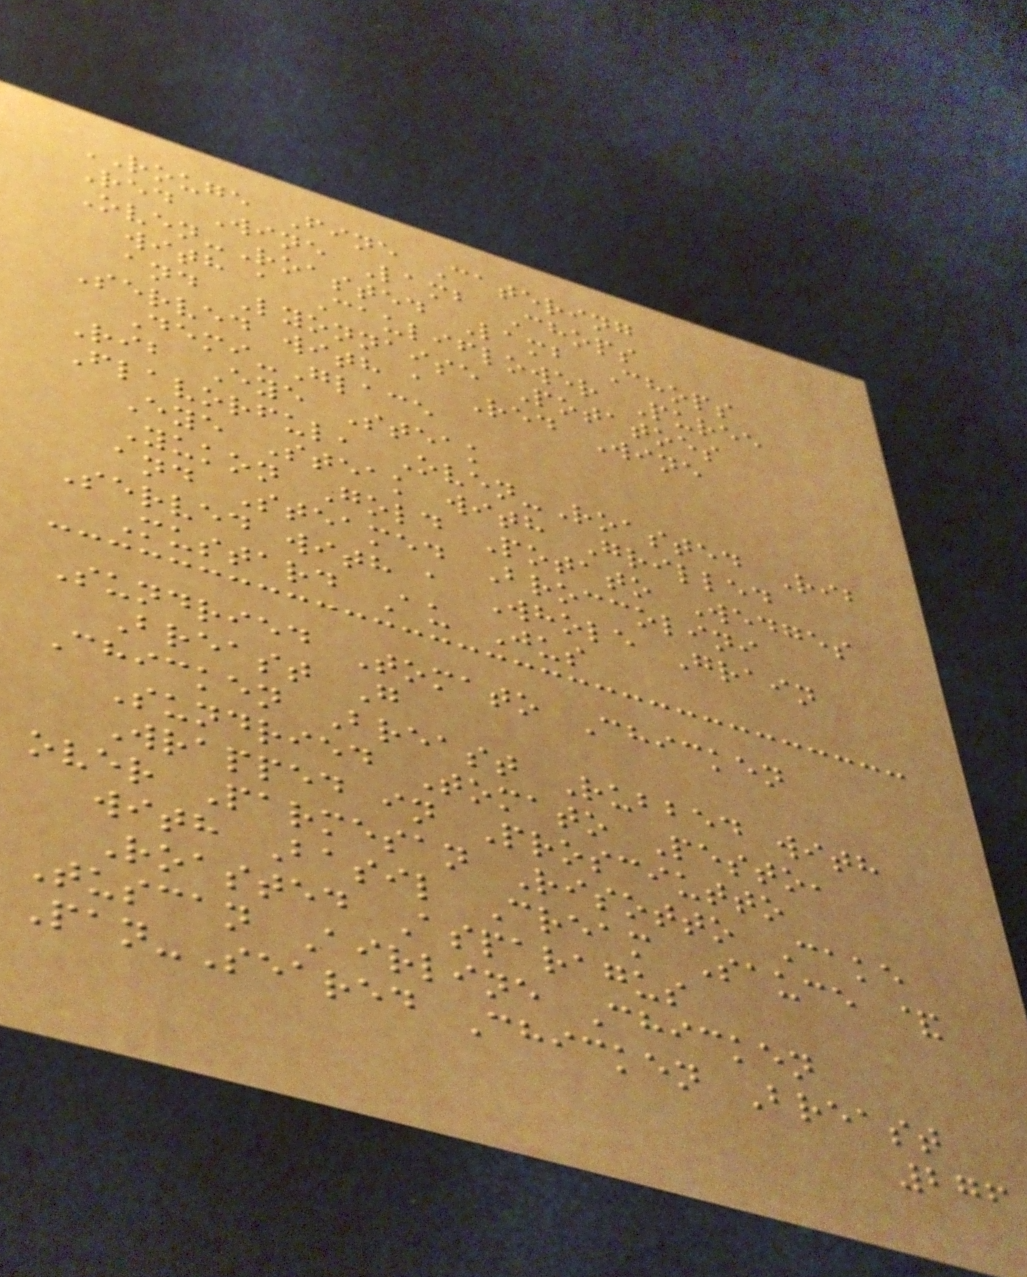ROUGE Fine Catering
Red Wine Lamb Chops
Oven-Roasted Lamb Chops
with a Cauliflower Puree
and Lyonnaise Potatoes
Served with a Red Wine
Demi-Glace
Rib Eye Steak
Flavorful, Oven-Roasted Rib
Eye Steak with Grilled
Yukon Gold Potato Wedges
and Steamed Broccolini
Served with a Whole Grain
Mustard Au Jus
Sundried Tomato Chicken
Breast G
Chicken Breast Rubbed with
Sundried Tomato Pesto,
Wrapped in Prosciutto
over Parmesan Risotto Cake
with Basil Cream Sauce &
Roasted Asparagus
Tuscan Airline Chicken
Pan-Seared Chicken Breast
276
